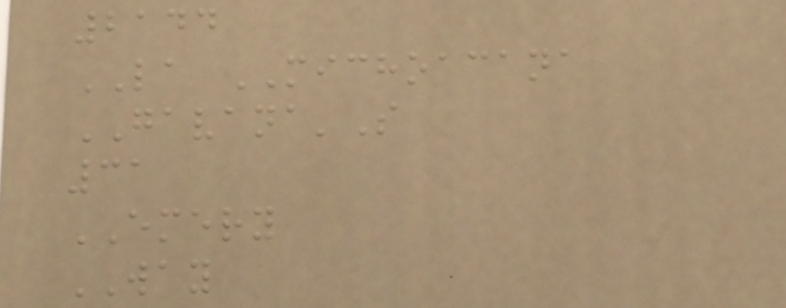2144
LA MICHOACANA
GAVANA'S
31
EMERY
WAY
